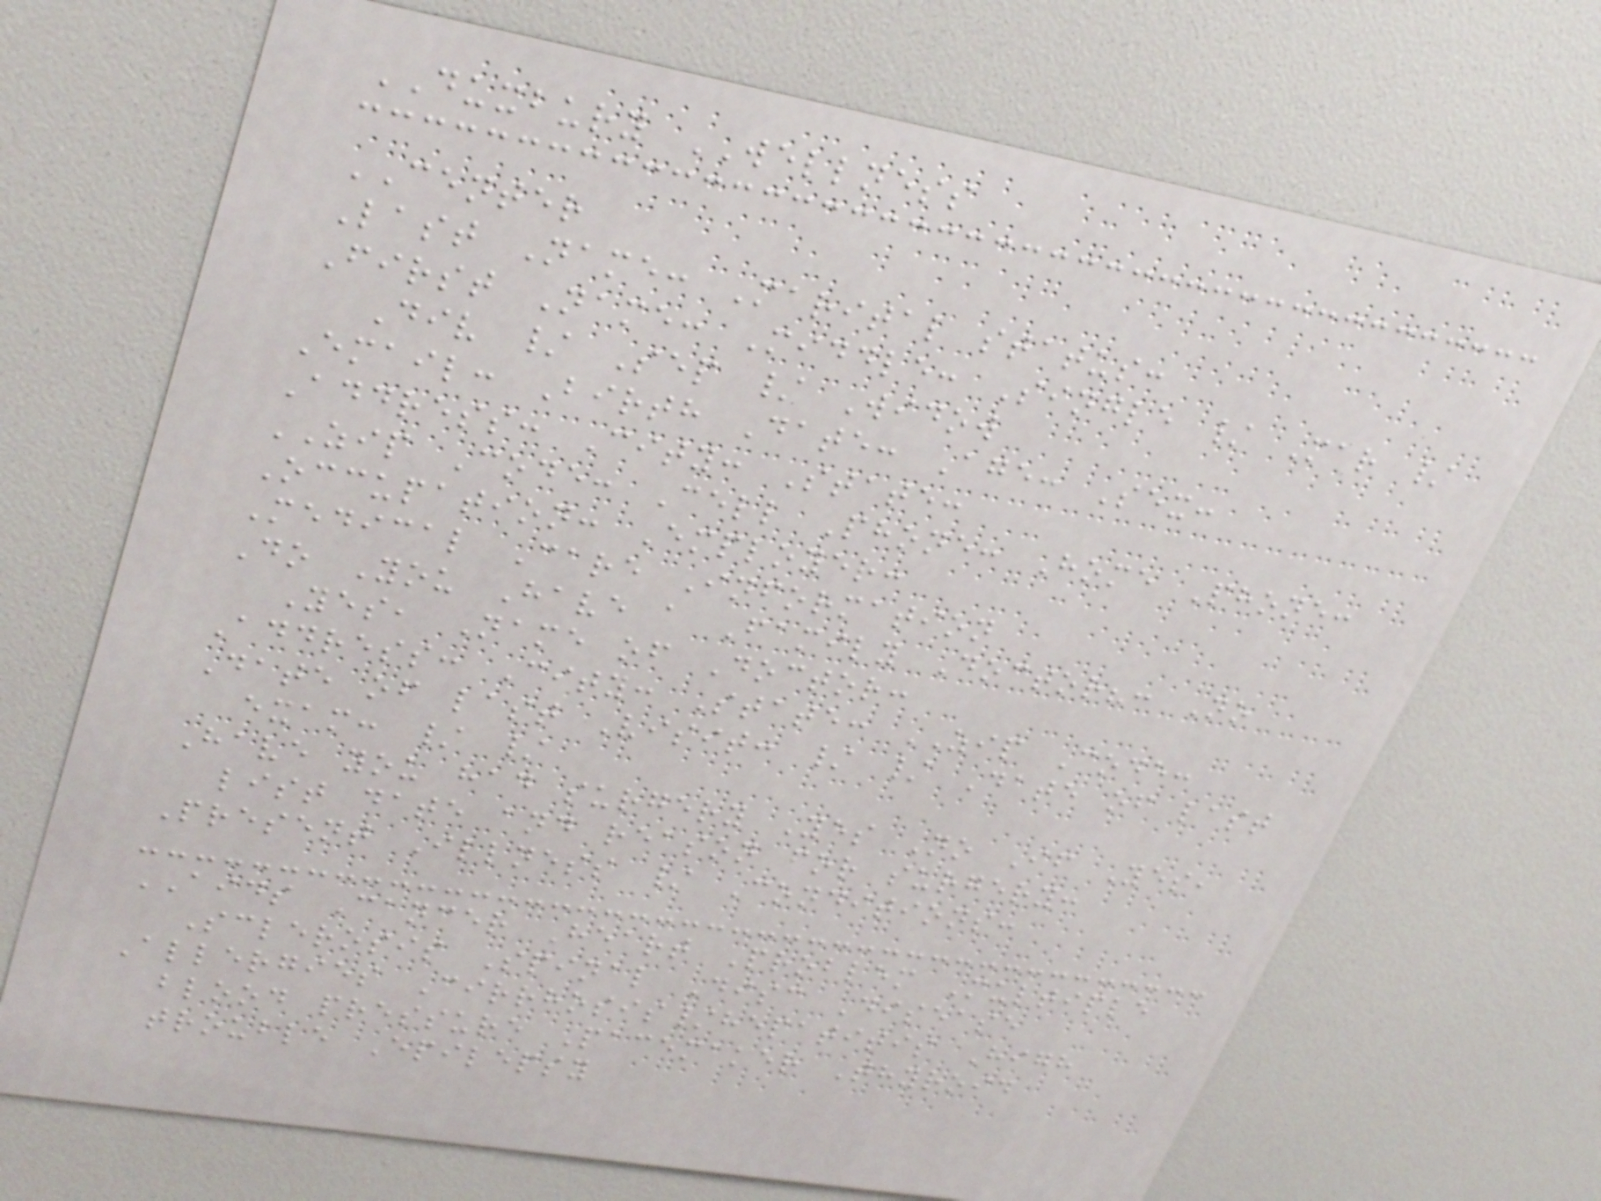DUXBURY WELLNESS
CENTER
Last Name: Marital status:
First Name: Middle: Single / Mar /
Div / Sep / Widow
Email: Birth Date: Age: Sex:
Address: City: State:
ZIP Code: Cell Phone: Home Phone:
Occupation: Employer:
Medical Care Information
Do You Have a Family Doctor?: No
Yes, Name of Doctor:
Address: City: State: ZIP Code:
Date of last Visit: / / Date of last
exam: / /
Have you had surgery Yes No If Yes,
list date and reason for surgery:
Present Illness / Conditions:
AIDS Cancer Heart Problem Multiple
Sclerosis Spinal Disc Disease
Allergies Cirrhosis/hepatitis High
blood pressure Pacemaker Thyroid
trouble Epilepsy
